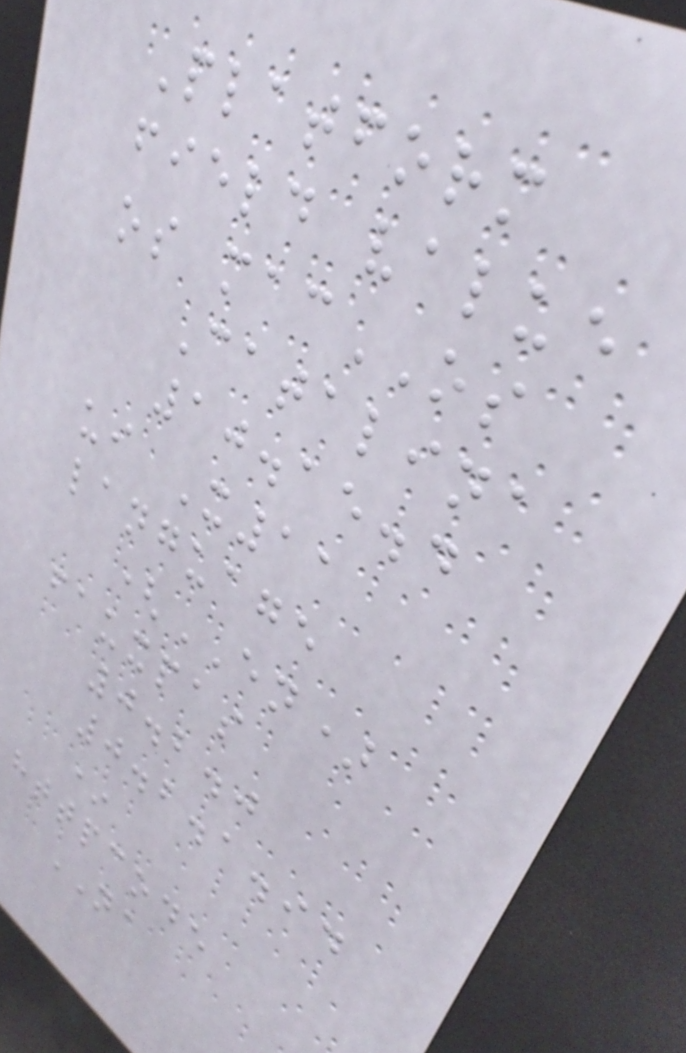Platform
field value
os macOS
Catalina
10.15.4
ui X11
language
(EN)
fauxpas
0.2.0
0.2.1.94
*
httpcode
NA
